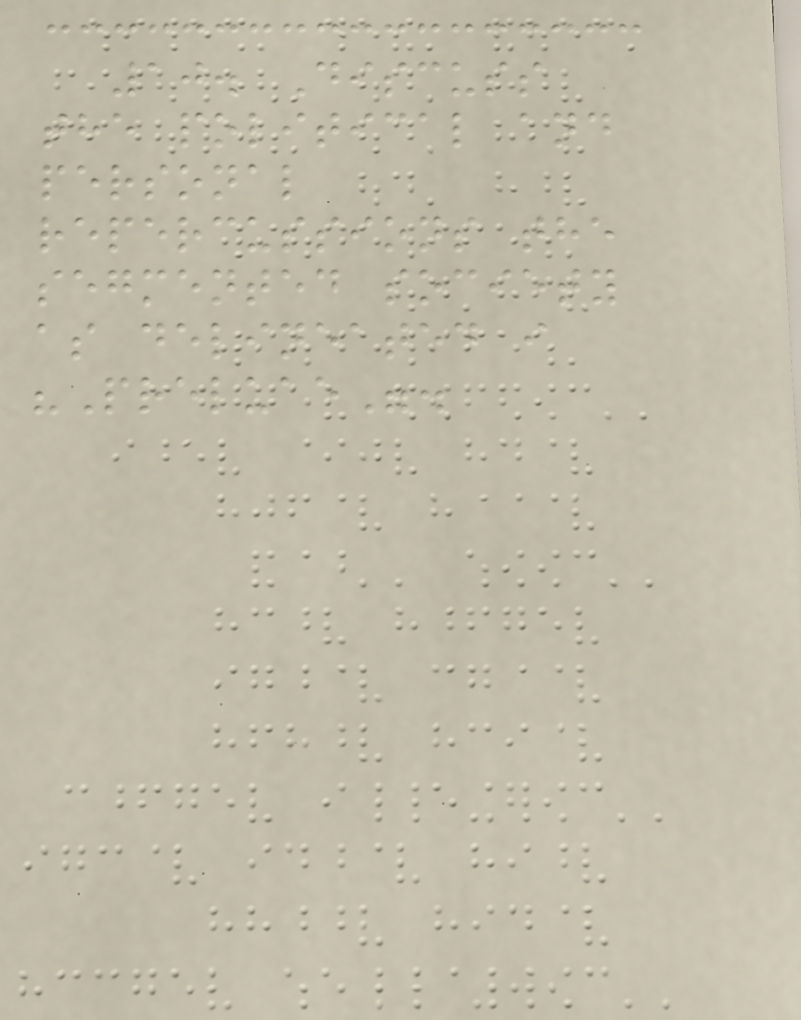10. Discuss
the political and
personal
repercussions the
segmented society
as delineated i
"Preluae".
